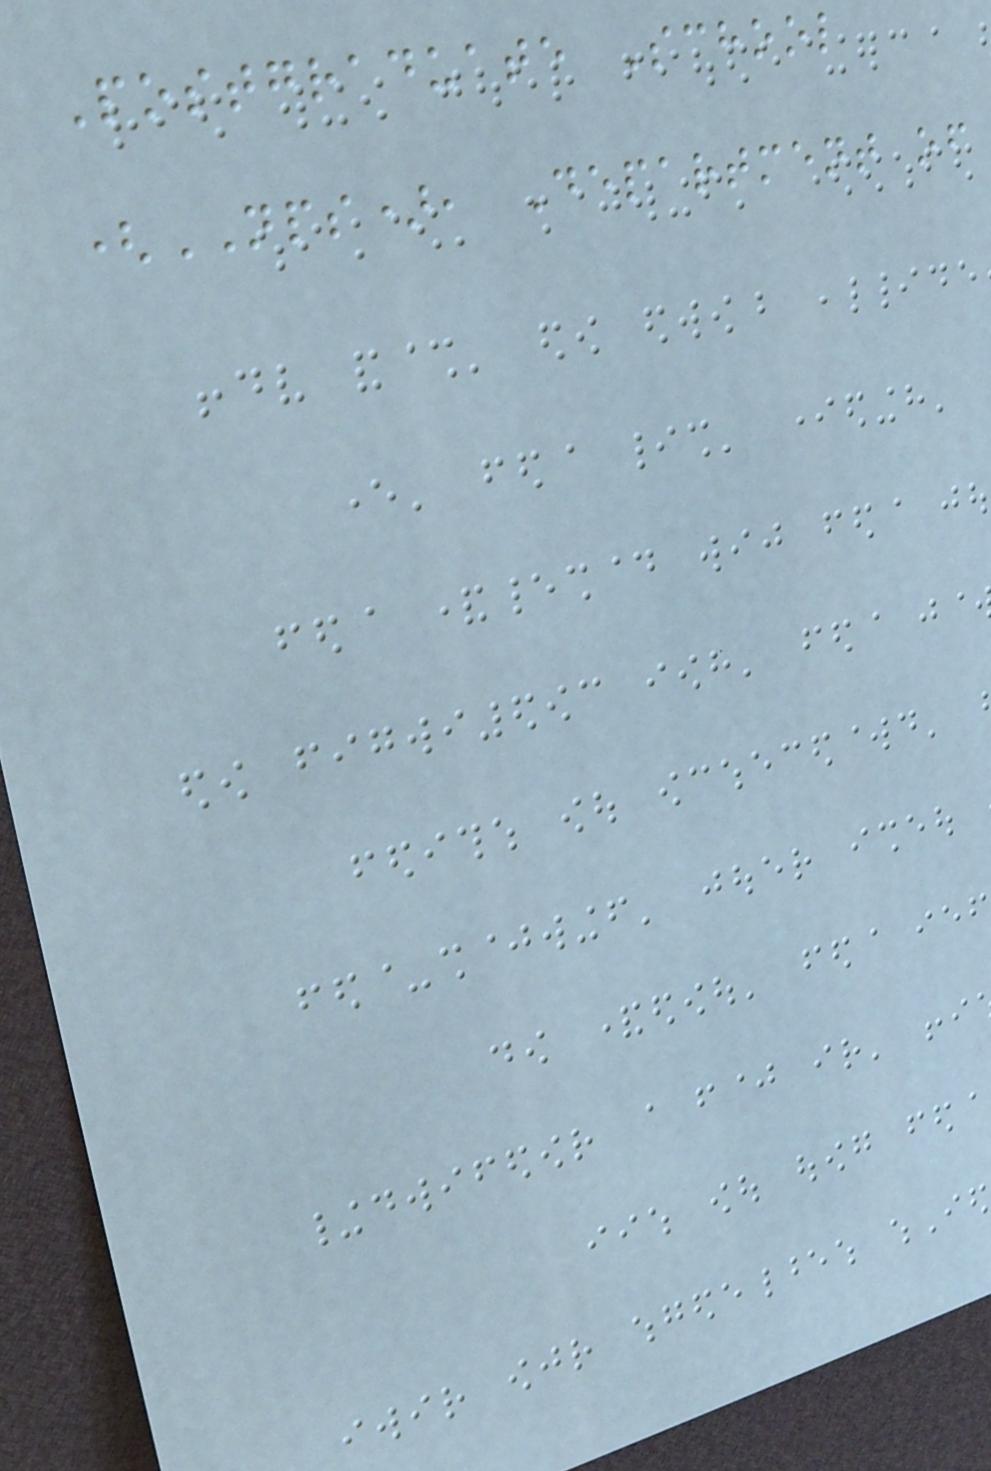Postgraduate School
(NPS), Department of
